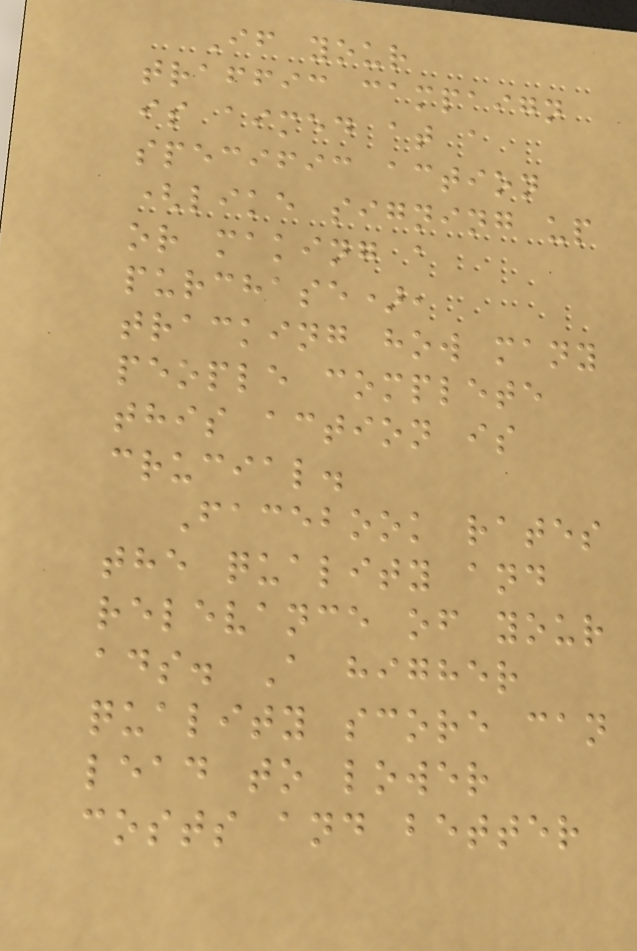If your
traffic campaign
is aimed at a
specific action
(like signing up
or making a
purchase),
tracking how many
people complete
this action is
crucial.
Facebook rates
the quality and
relevance of your
ads. A higher
quality score can
lead to lower
costs and better
